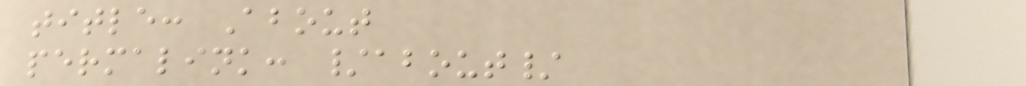title: About
permalink: /about/
